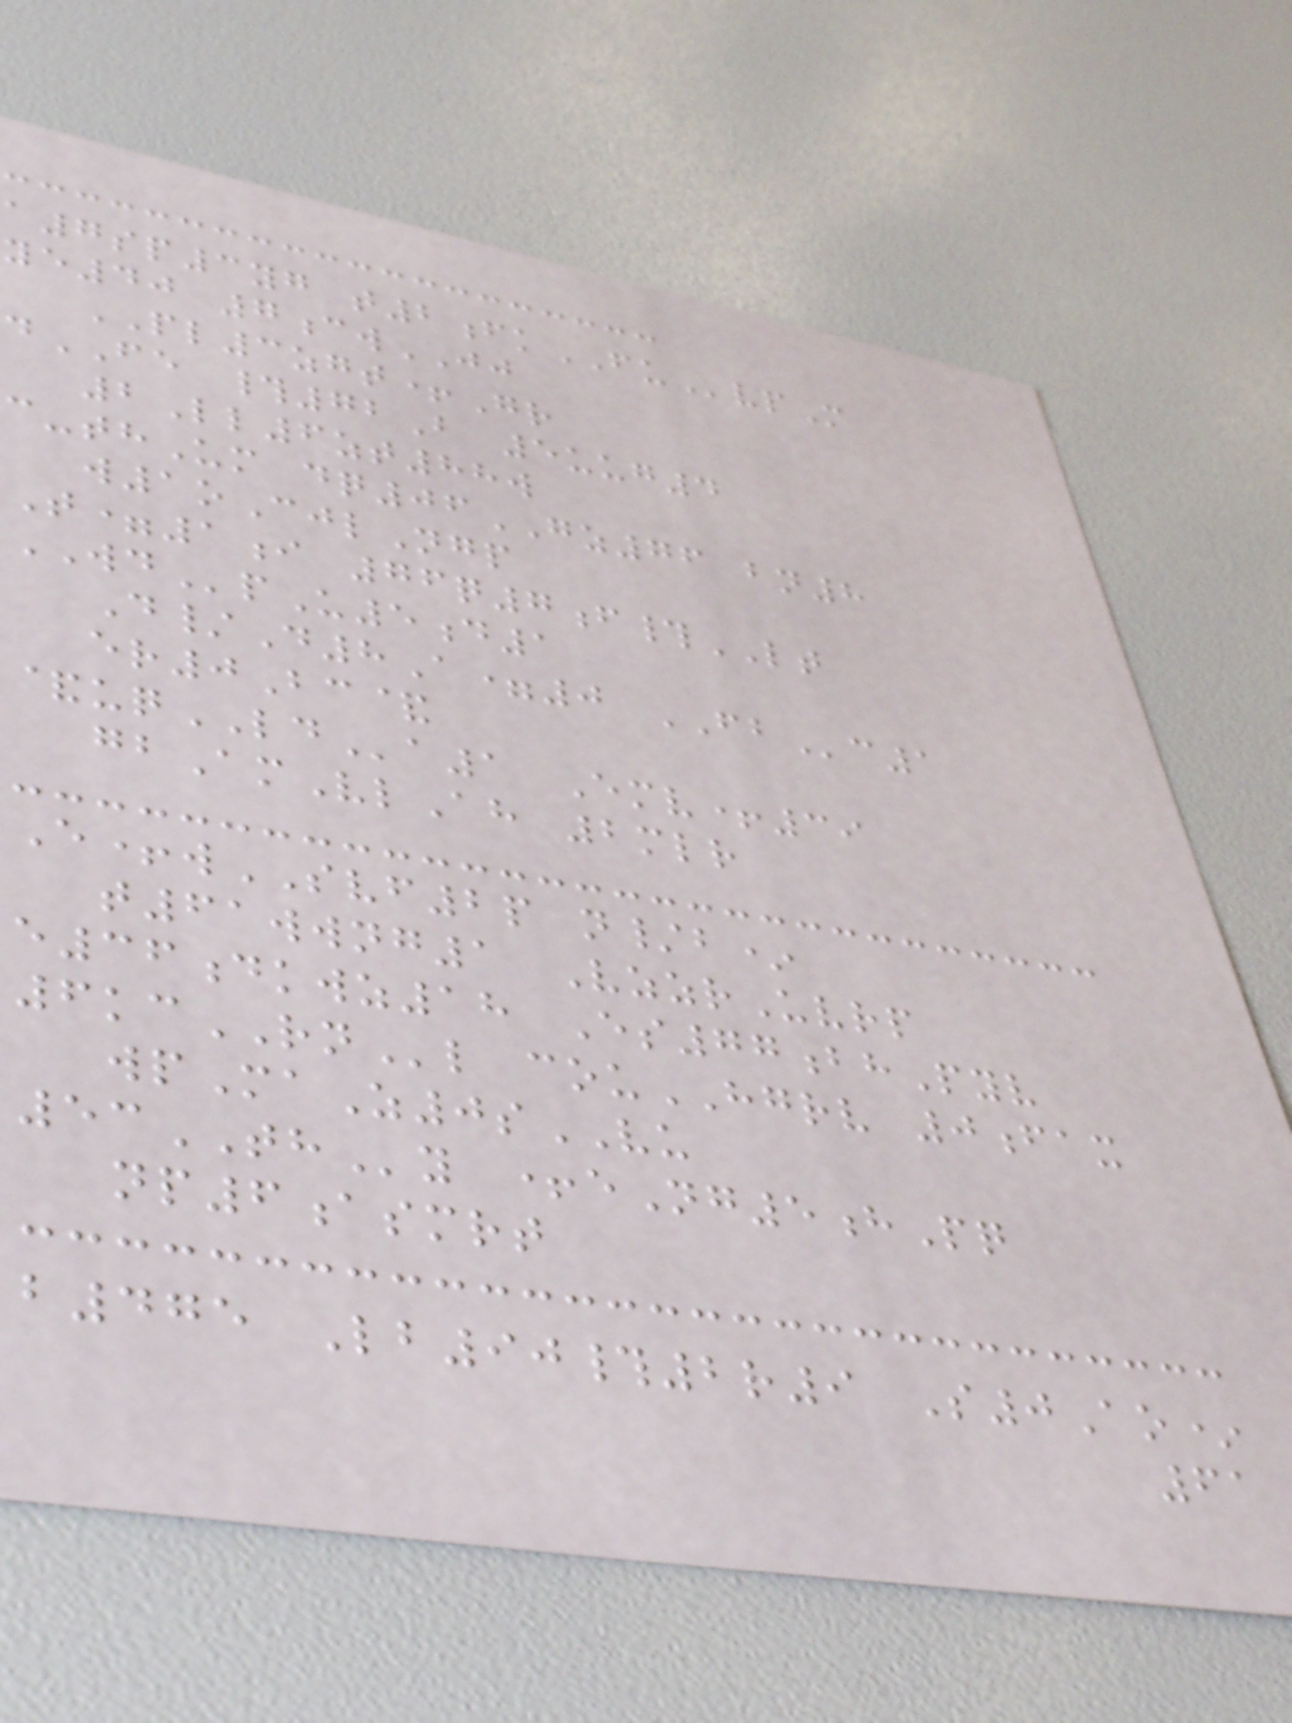a7sp3yg t2fkFUvpM
ye40 7cwJJ
PL3zgt+Gr
dFE #72B 5uug4
2Ll6zt88w
c-thUm dq06GZ76 bn8
w1oCjlNgp
T=1i 76q7f#LT
WDpU5d1
D/D8A=0 FBc1
er0Bc&
&uqLDa1 Emv+39
gbAmVlAh 2mlr
E+wSVF2p n/b*
t61wwng1 VzzrUvrp
e36dkwz18 Es77bhPyv
6kcRNl couHGRV 0fax
wpMaZ0sVU
53THy +eNg5hPq
np6asmrt
b475 Lb90#2r9 S0Ao*
61
